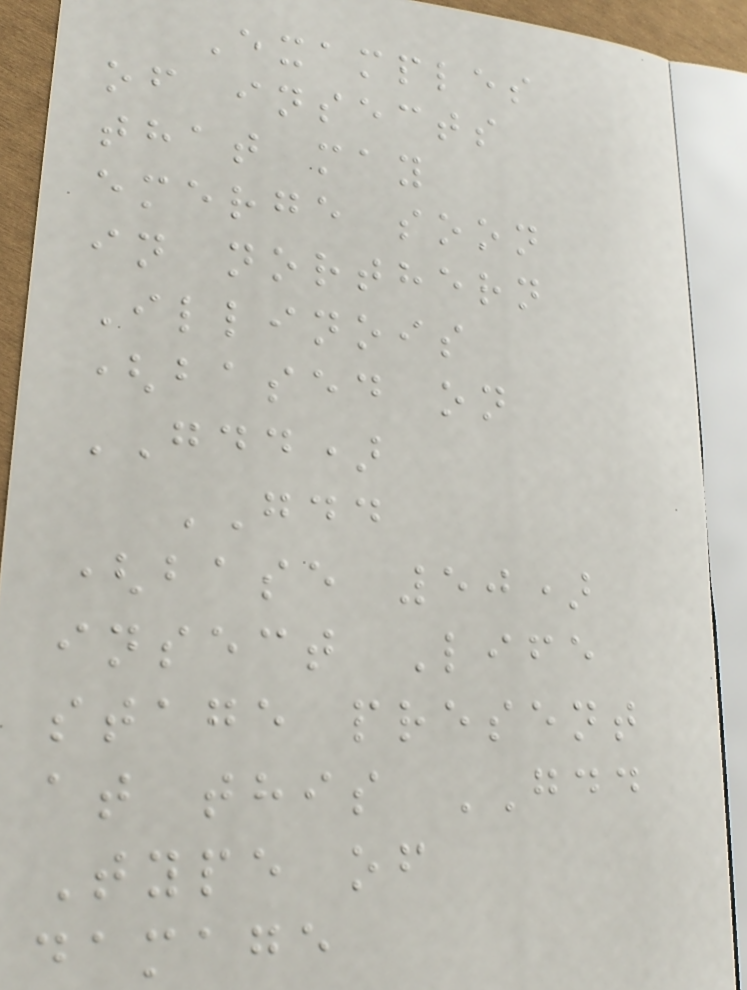Examples
of insects
that may
emerge soon
in northern
Illinois
(based on
GDD)
GDD
(base 50)
insect Life
stage present
at this GDD
Type of
damage
